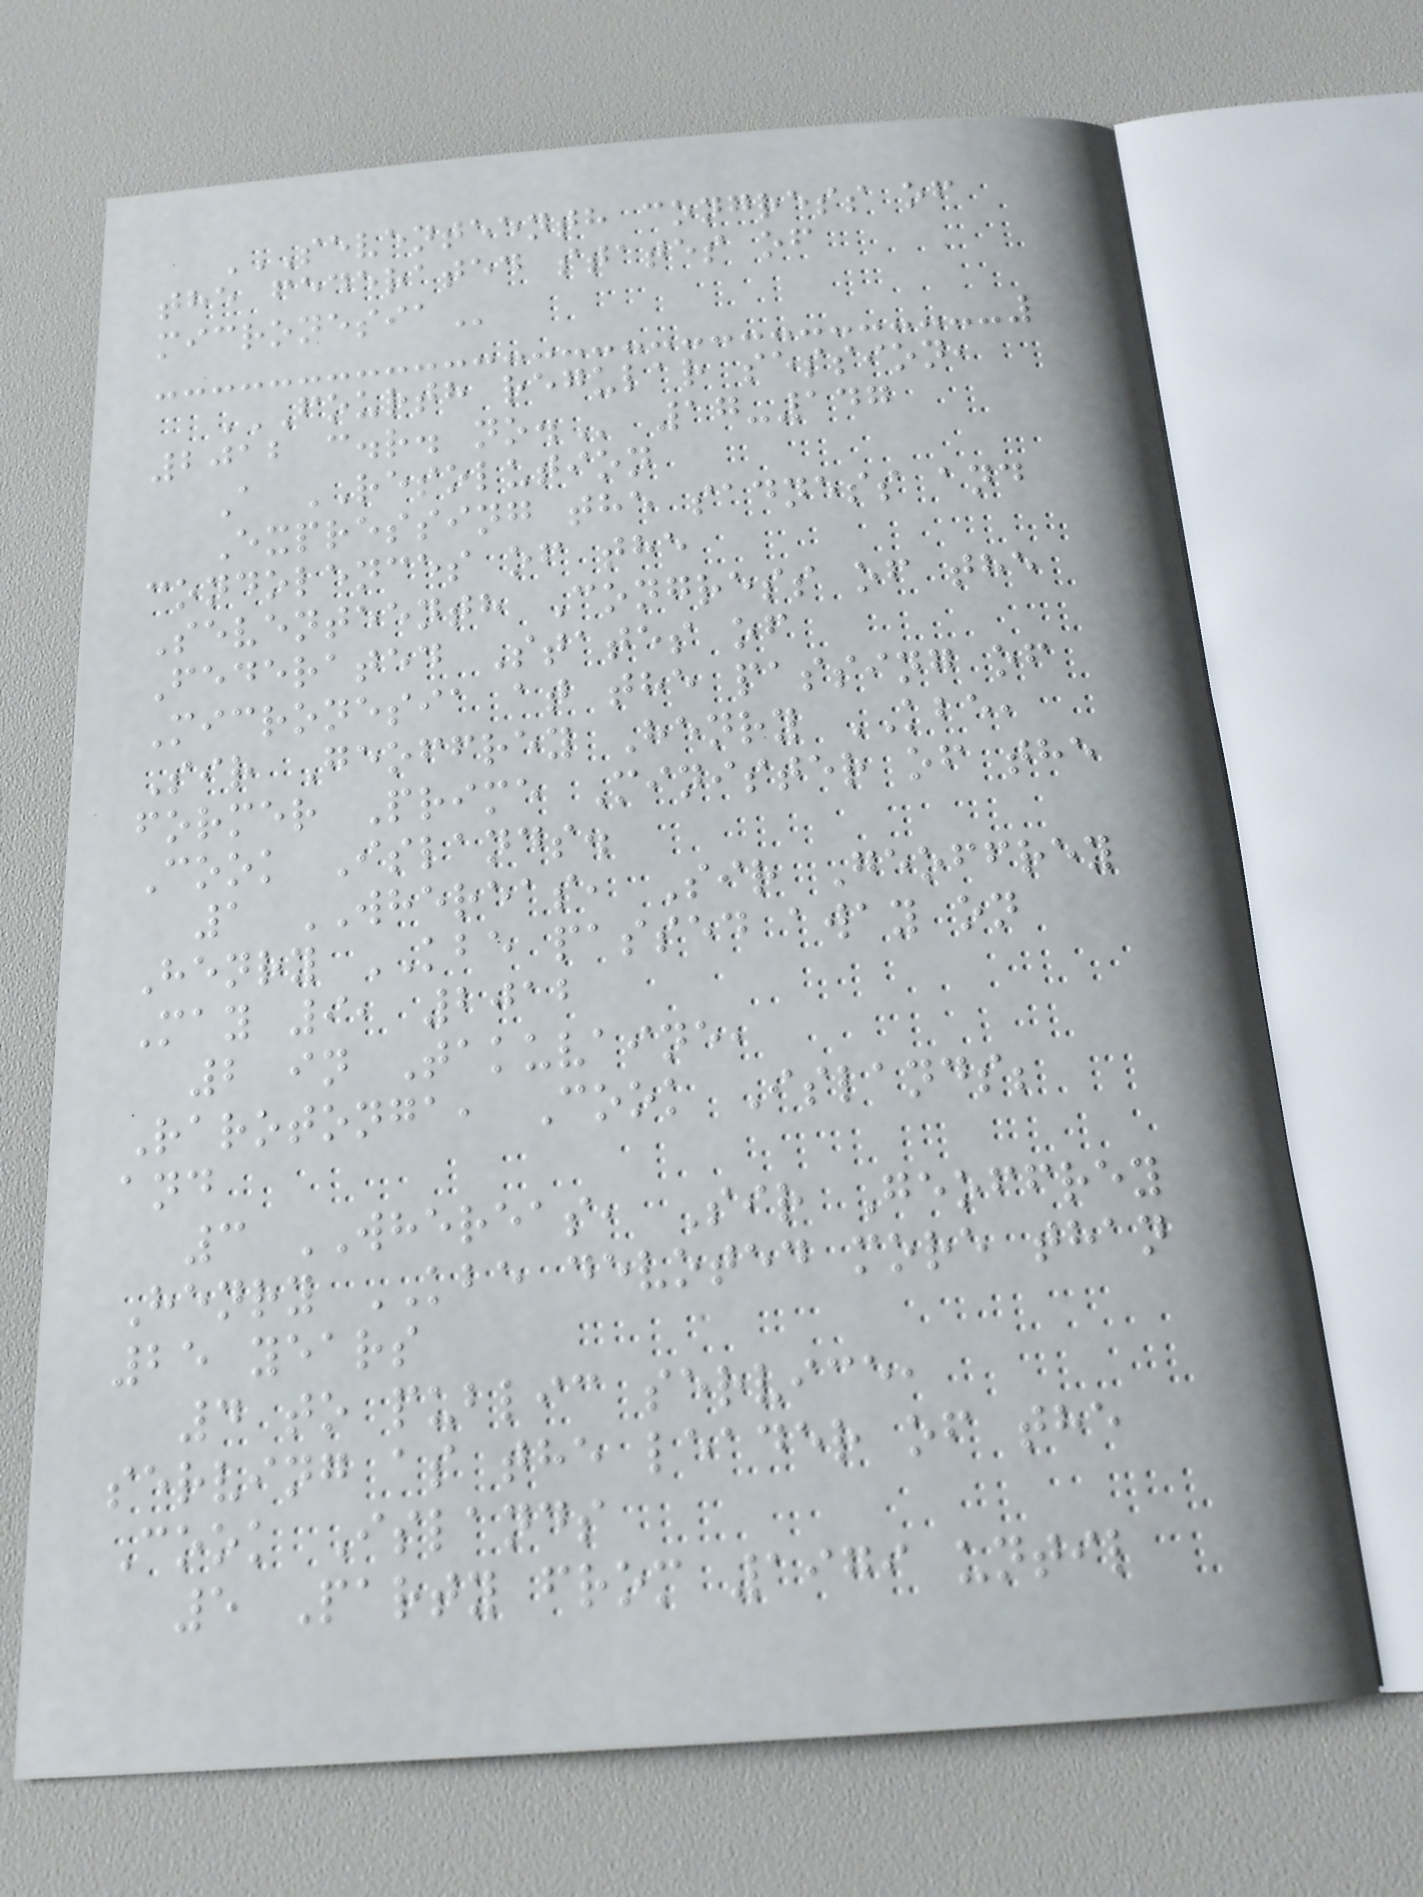SEVENTEENTH CONGRESS OF
THE FEDERATED STATES OF
MICRONESIA
FOURTH REGULAR SESSION,
2012 C.R. NO. 17-147
A RESOLUTION
Expressing the sadness and
condolences of the
Seventeenth Congress of the
Federated States of
Micronesia at the passing of
Sir Geoffrey Henry KBE,
former Prime Minister of the
Cook Islands.
1 WHEREAS, Sir Geoffrey
Henry KBE passed away on
May 9, 2012
2 in Takuvaine,
Rarotonga, Cook Islands;
and
3 WHEREAS, Sir Geoffrey
Henry KBE devoted more than
25 years
4 to public service,
serving as the leader of the
Cook Islands
5 Party from 1979 until
